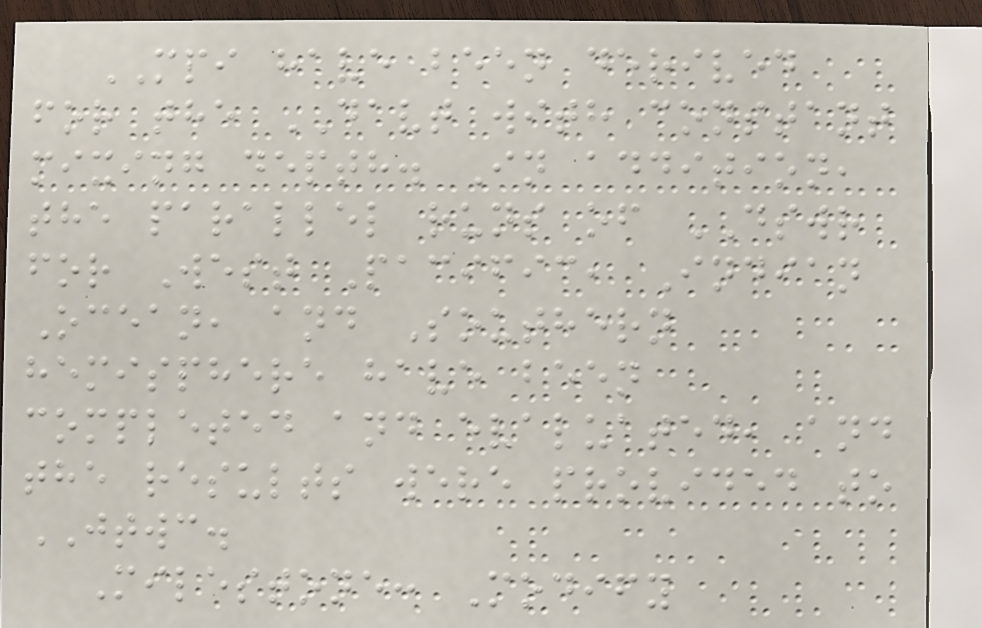MPI have been derived
for the DAVT with constant
mixing depth. In addition,
the parallel runs of DSWR
for West Pacific, Indian
Ocean, and Southern
hemisphere have been
completed and evaluated, and
the results were provided to
JTWC.
Milestone: Modify
